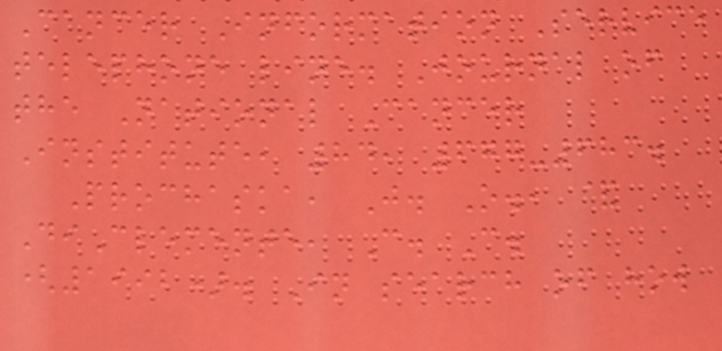Cancer Information Service
telephone line. Journal of
the National Cancer
Institute, 84, 677-683.
Prochaska, J. O., &
DiClemente, C. C.
(1992). In search of how
